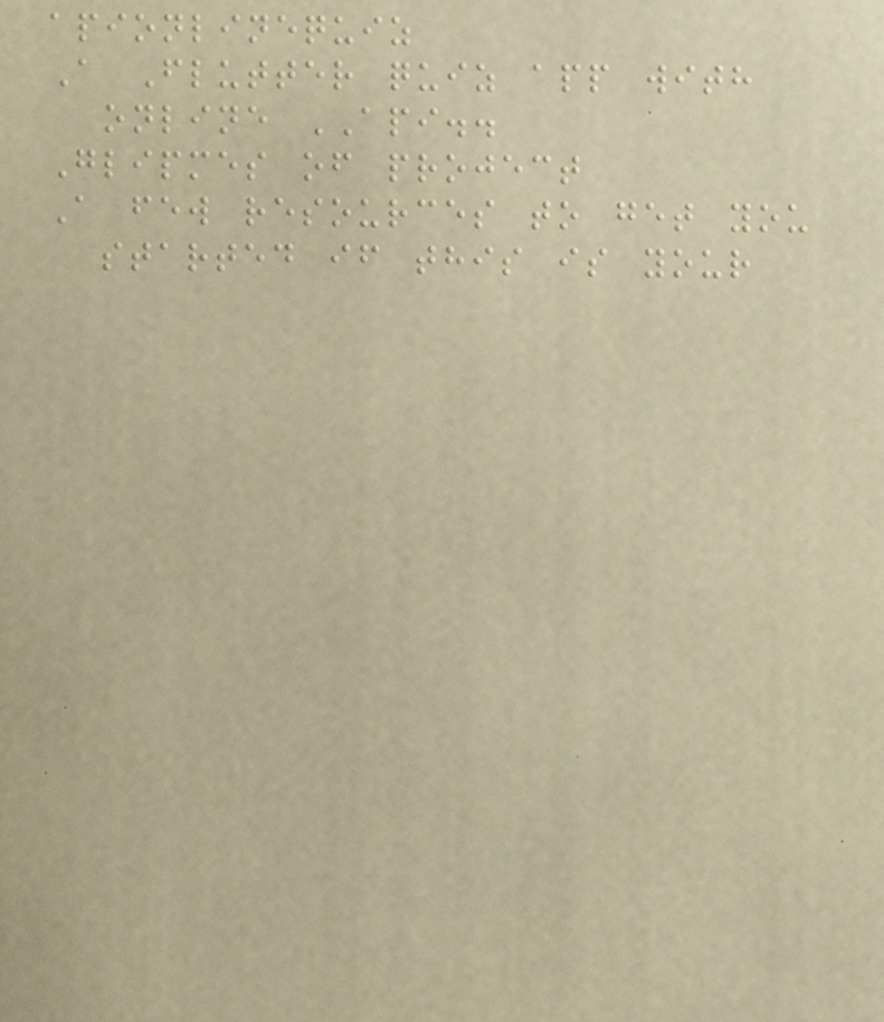apionlinequiz
A Flutter quiz app with
online API..
Glipmes of project
A few resources to get you
started if this is your
